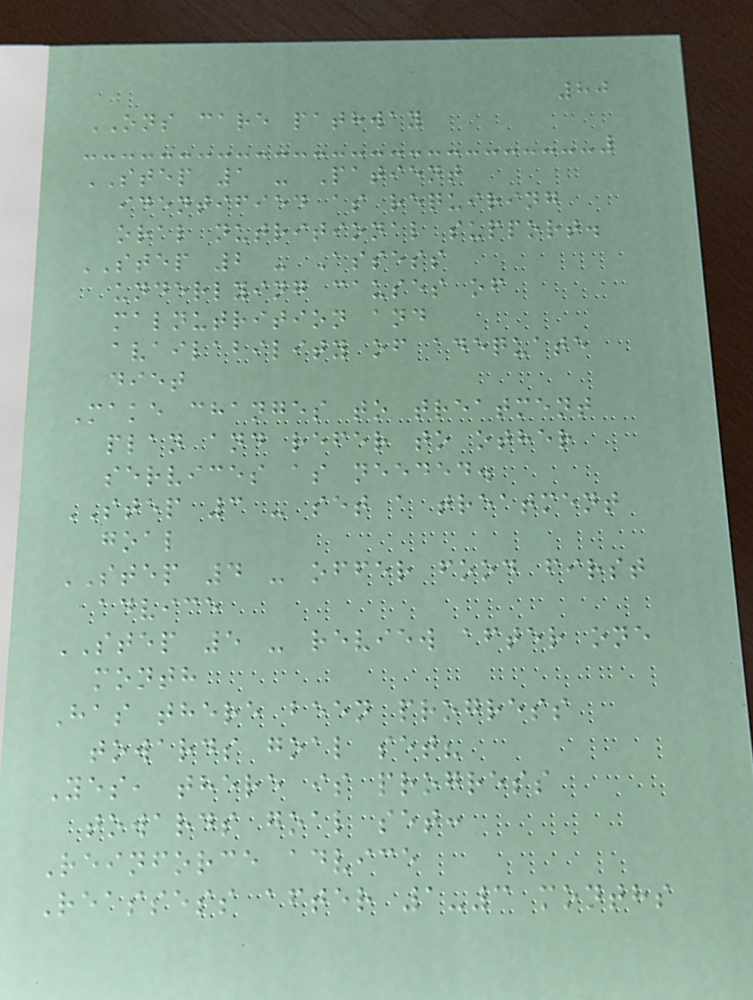80
ONS care pathway
STEP 1 - Patient
identified as requiring
oral nutritional support.
STEP 2 - Assess
underlying causes of
malnutrition and
availability of adequate
diet
Make changes to treatment
plan and refer to other
services as needed.
STEP 3 - set a treatment
goal
STEP 4 - offer food first
advice
STEP 5 - review after one
month
Has there been progress
towards goal set?
Yes, there is progress
towards goal set:
Reinforce advice
Reassess after 1-3 months
